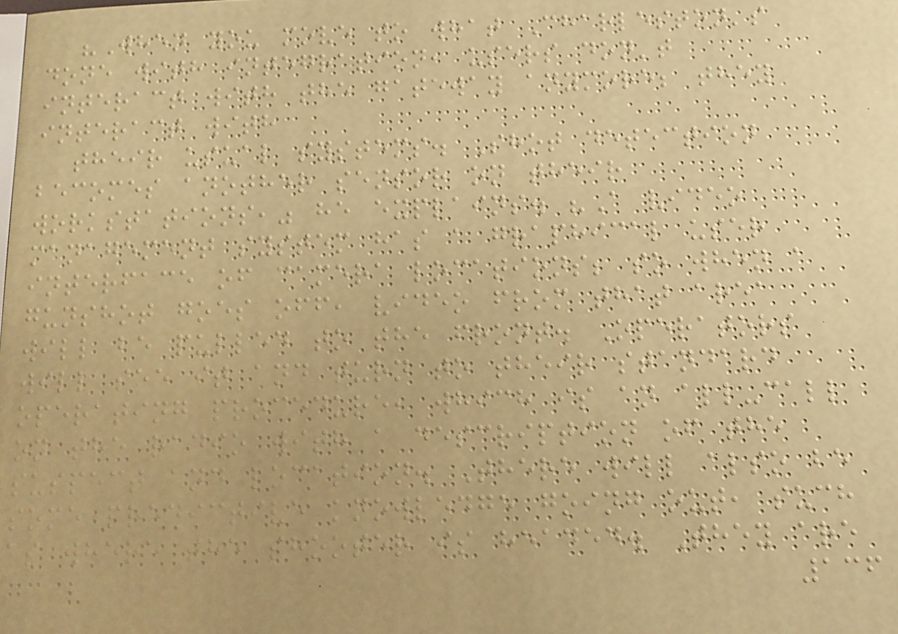"When you move to what Charleston's
done with integration, users don't
interact with the gateway anymore; they
interact with
their usual systems. Shot detection
becomes another sensor on their
workstations," he explains. "A video
management system has a graphical user
interface of camera locations; so when a
gunshot goes off, video from that area
will be pulled to the front. Operators
will see it and turn to their standard
operating procedure, which is an all-call
on the radio with a description of the
suspect and location. There will also be
some predictive knowledge going out, such
as where the shooter is headed. They are
136
